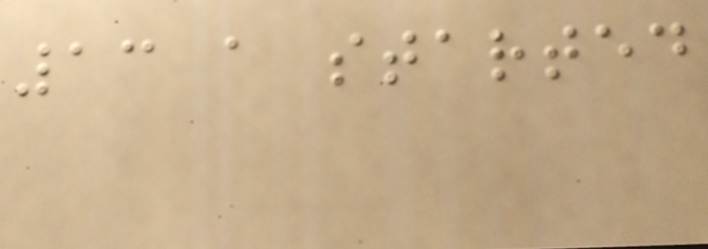13 a started
